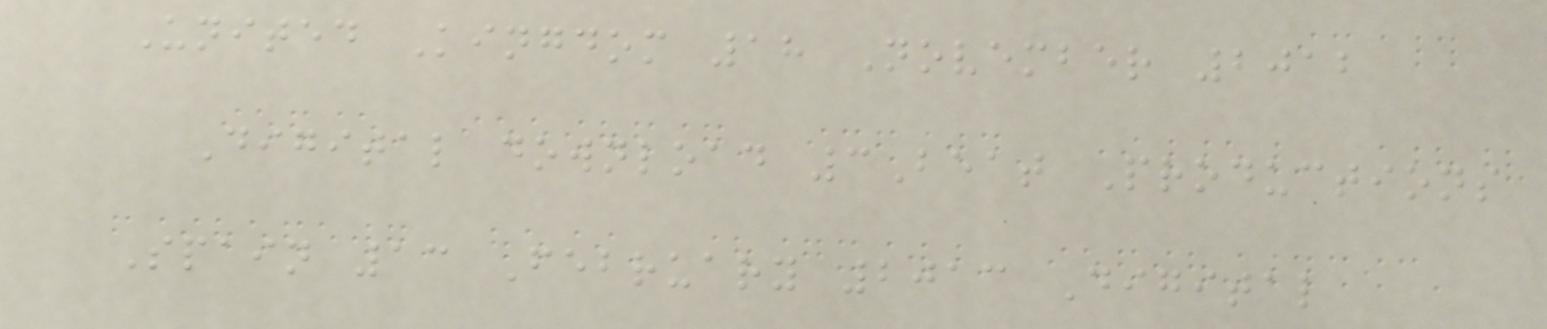United Kingdom 18 November 2012
Digital download 3Beat Productions
Spain 13 February 2013 Digital
